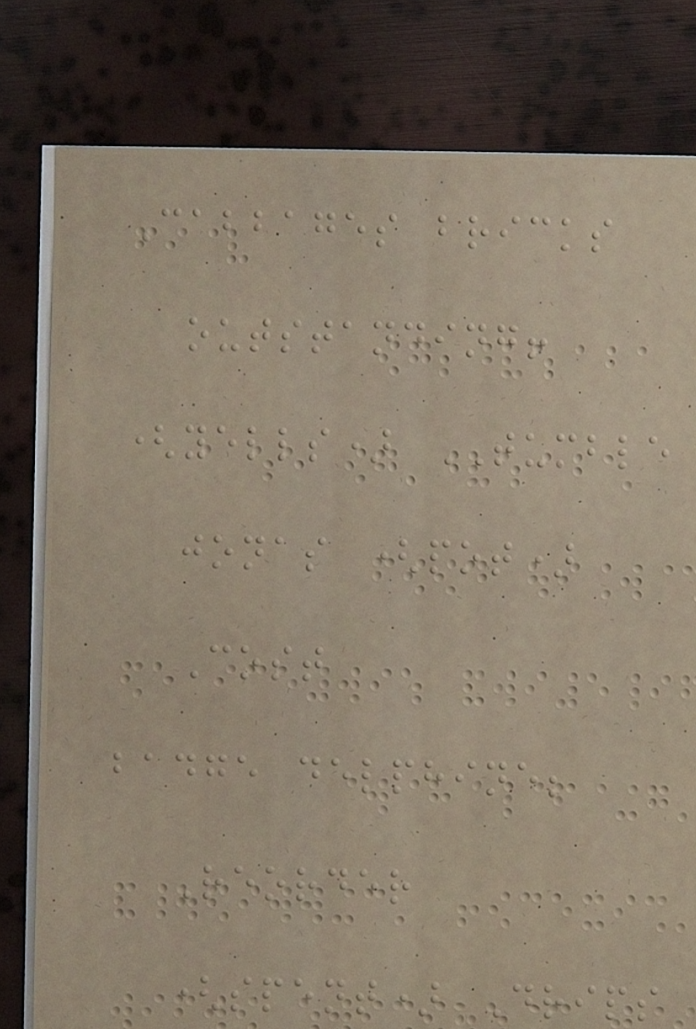Cabbages bricks
outstanding!
(yells) TUMBLE
jonas (pot)
Cost
badge delphine;
Reorder
(spent) Drips
